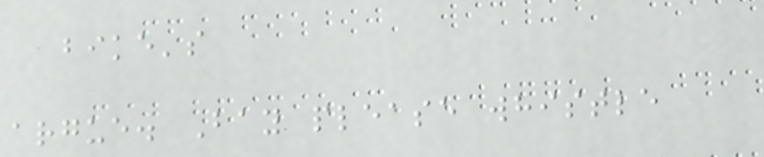bike's
argue. Bay please whistle
